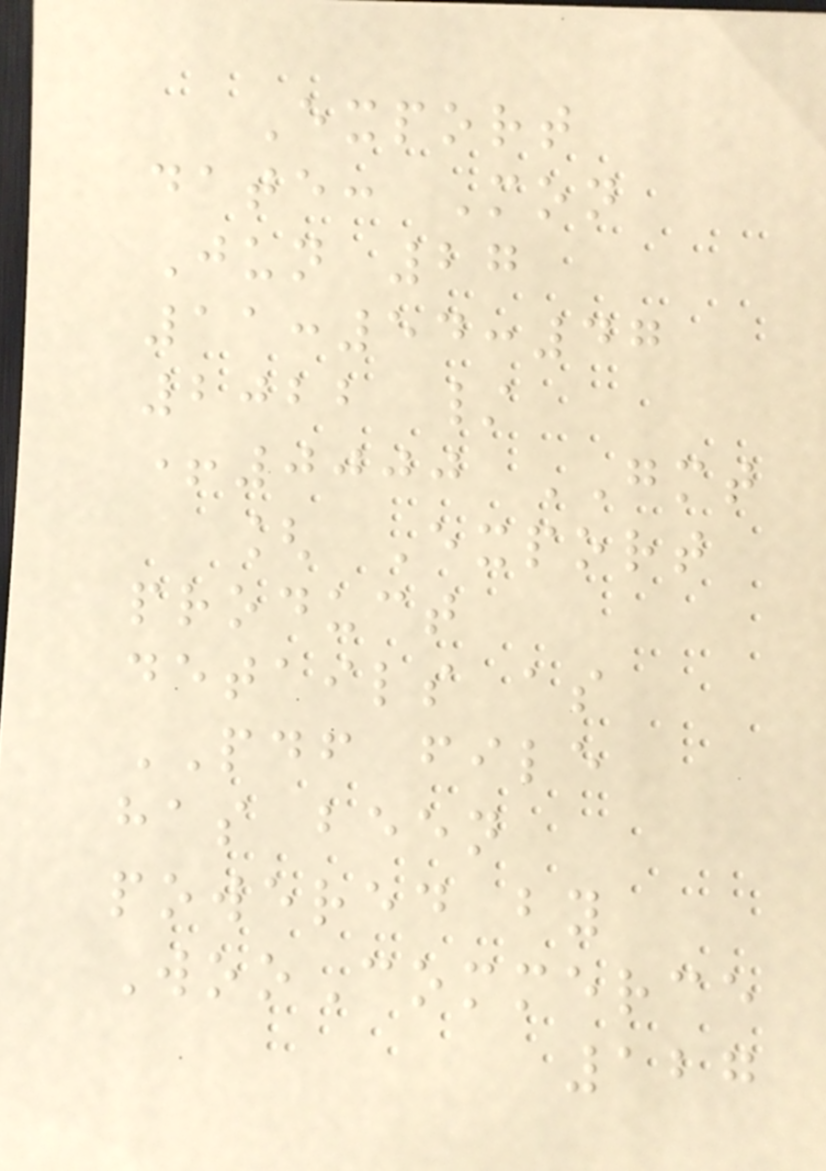Export
date: Mon
Jun 27
11:54:47
2022 /
+0000 GMT
[ Export
product
details as
PDF file
has been
powered by
WooCommerce
127
